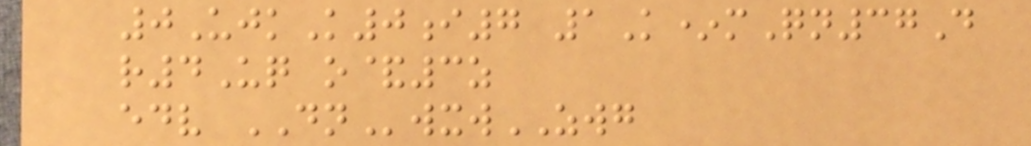0UjkK0i7 1K*mQn37D
r4Uq o&3z
edv DNwxwZWG
